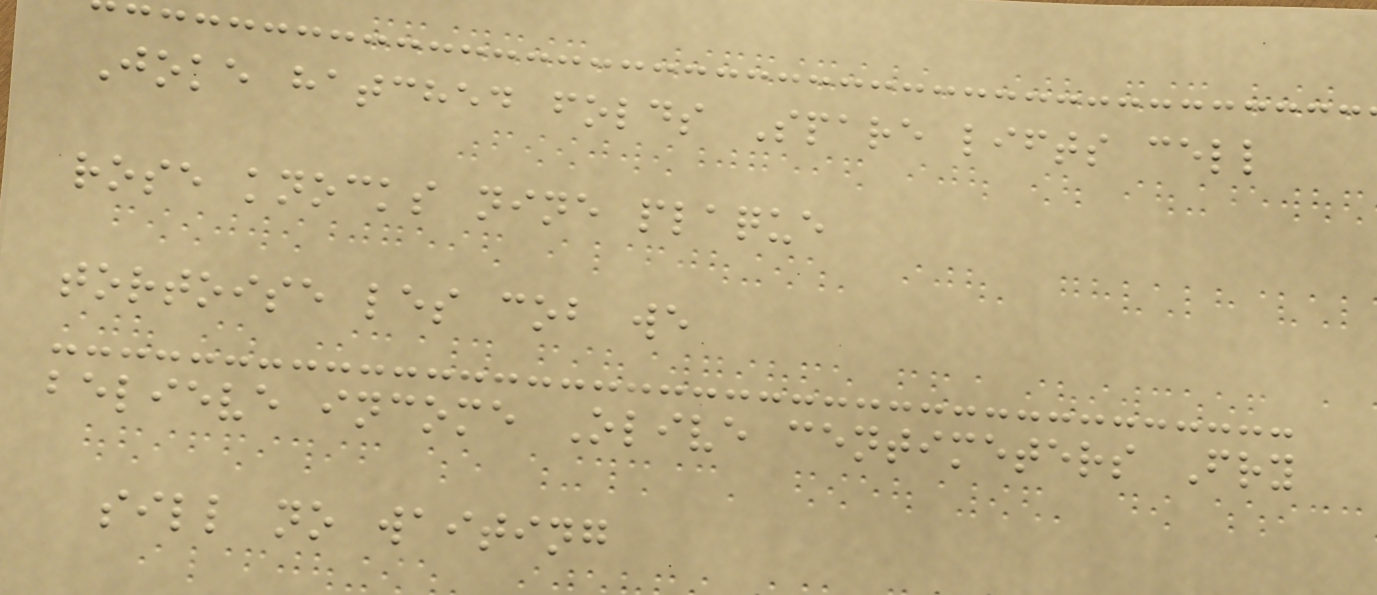Joke hatched folds Spare lifts cell
rose knocks nine plaque
tortoise les cob we
believe income Olive centimeters Fry
sill no waiting
